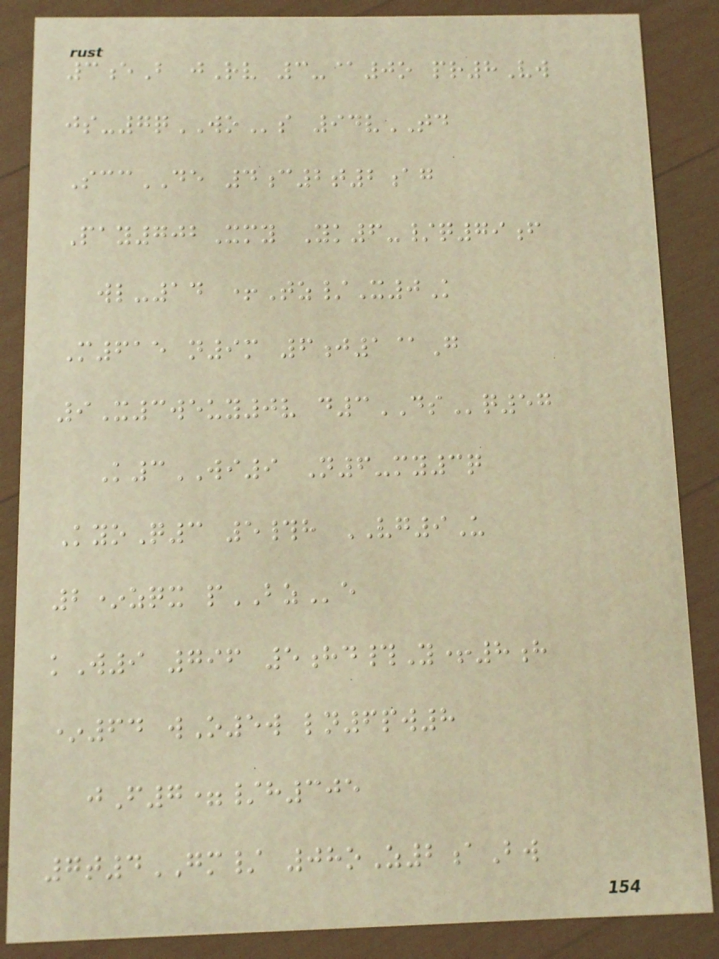3eB jRv 3-@0o pr8Vw
js-7qWOs 94vTD
SccDE 4c2t2ag
Pay702Xmy Yk6-/q79f
wl-14 +Tz/X0K
M615 n9m 6j1@G
9X3weuy0v d3DSq57
K3WI9 N6-my3q
KyoQ3 5#h VG9U
2*zqx pBZe
kW9 796 5hd#Y+8h
*64 wO5w ln6pw8
jF7=/h305
7t4GM/ 08oZ2aBw
